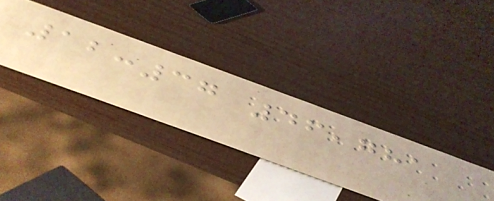12:37 46,781
